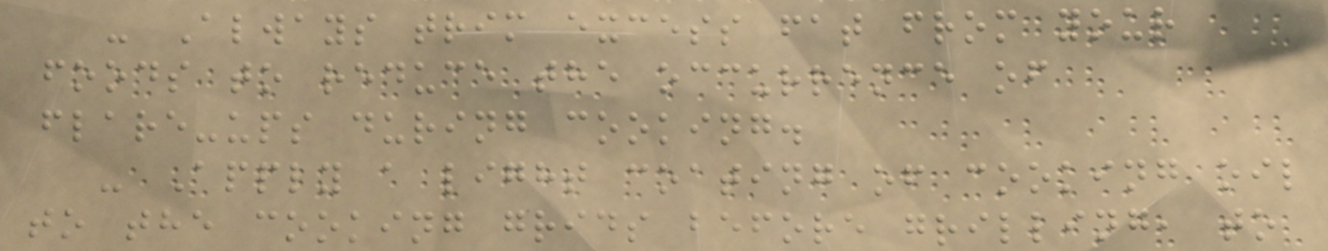- Always trim excess fat from your
foods to reduce the occurrence of
flare-ups during cooking.
- Apply a light coating of cooking oil
to the cooking grids before grilling, to
